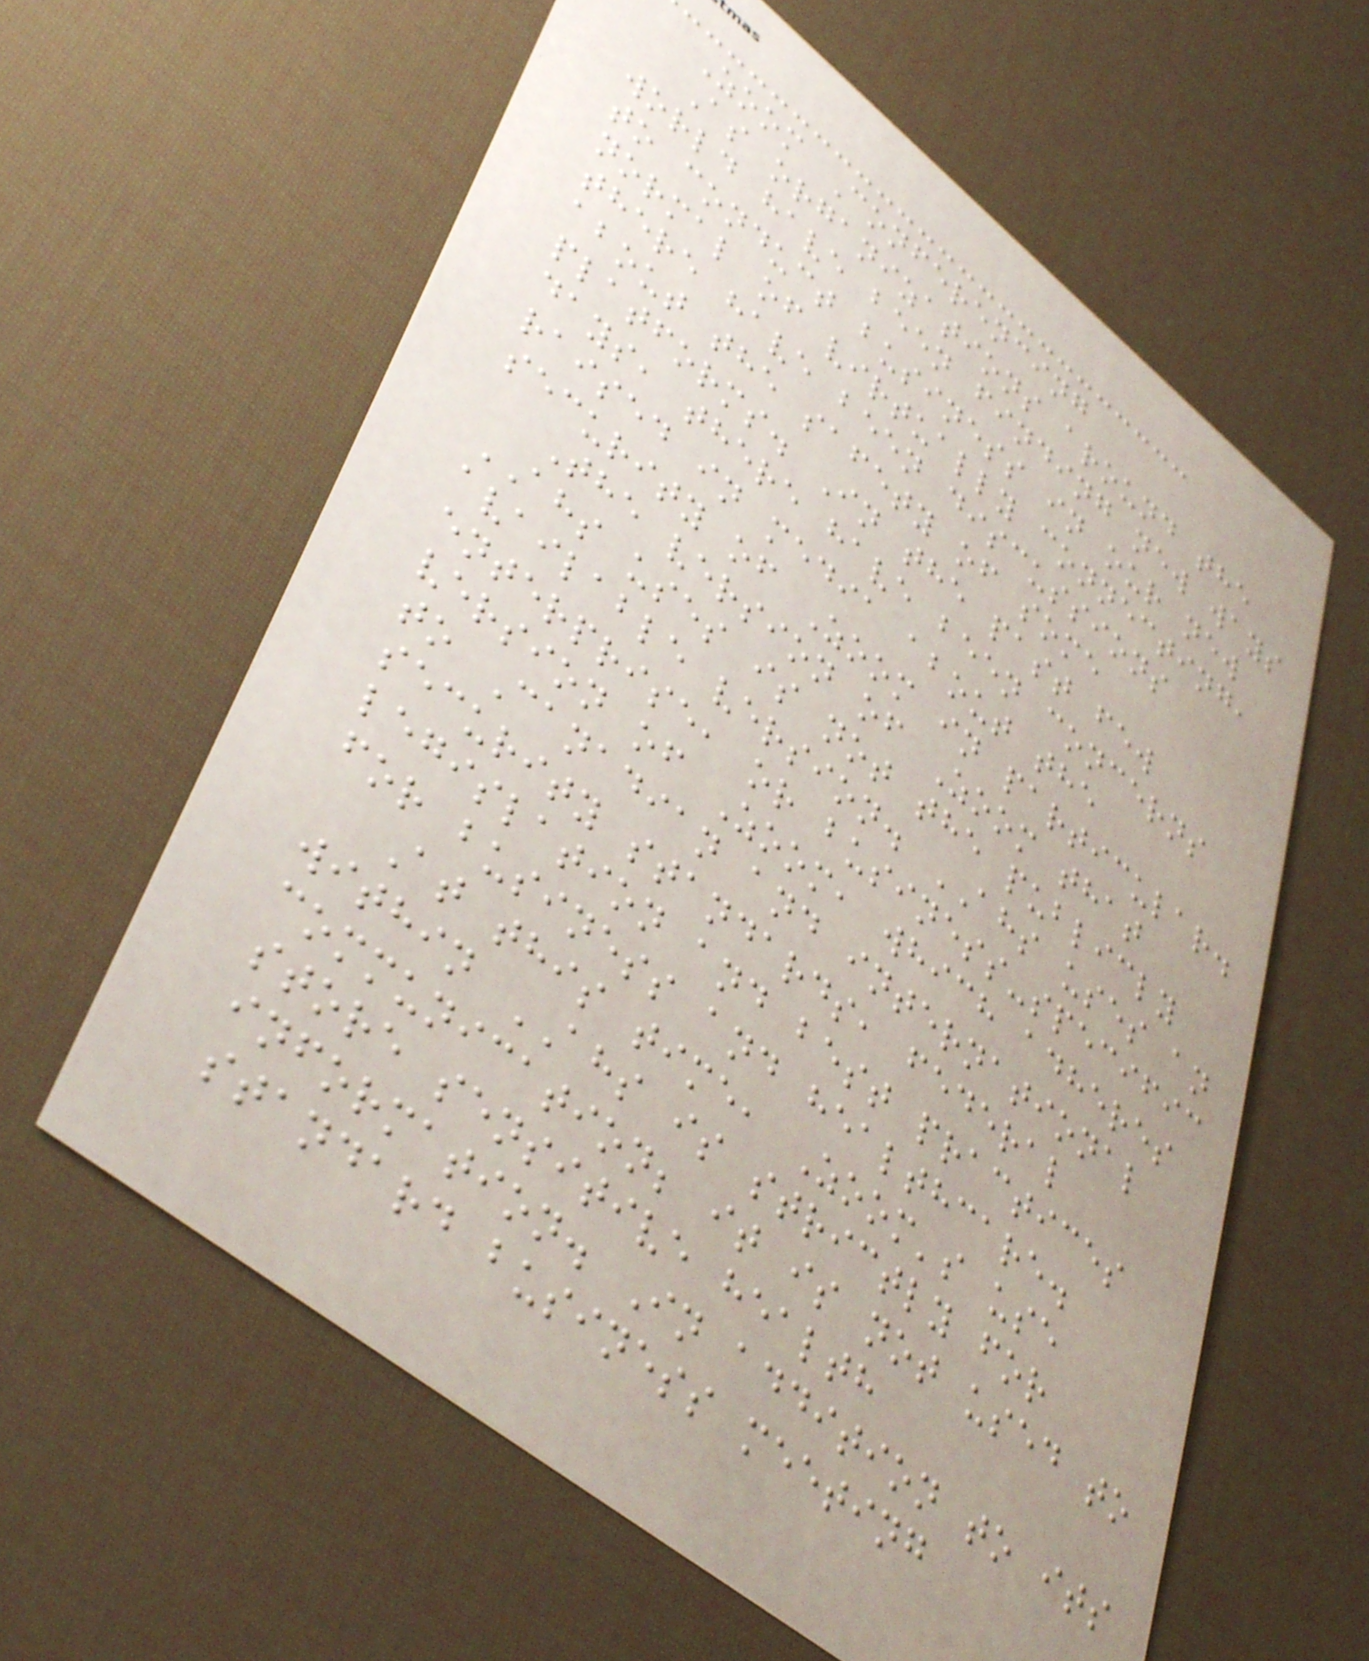Zoom Conferencing
As organizations around the
world have been finding new ways
to conduct business in our new
normal of virtually connecting,
there have been discussions
about the safety of some
platforms. In the past few
days, there have been concerns
raised in media about the
security of Zoom in particular.
The version of Zoom that
AHS uses is not the publicly
available version. AHS uses an
enterprise, or business-specific
version of Zoom, which adheres
to Canadian and international
security standards, federal
legislation and best practices
for business and healthcare.
At this time, Zoom's use
within AHS is strictly for
communication; it is not used to
store sensitive health
information. In addition to its
standard business meeting
